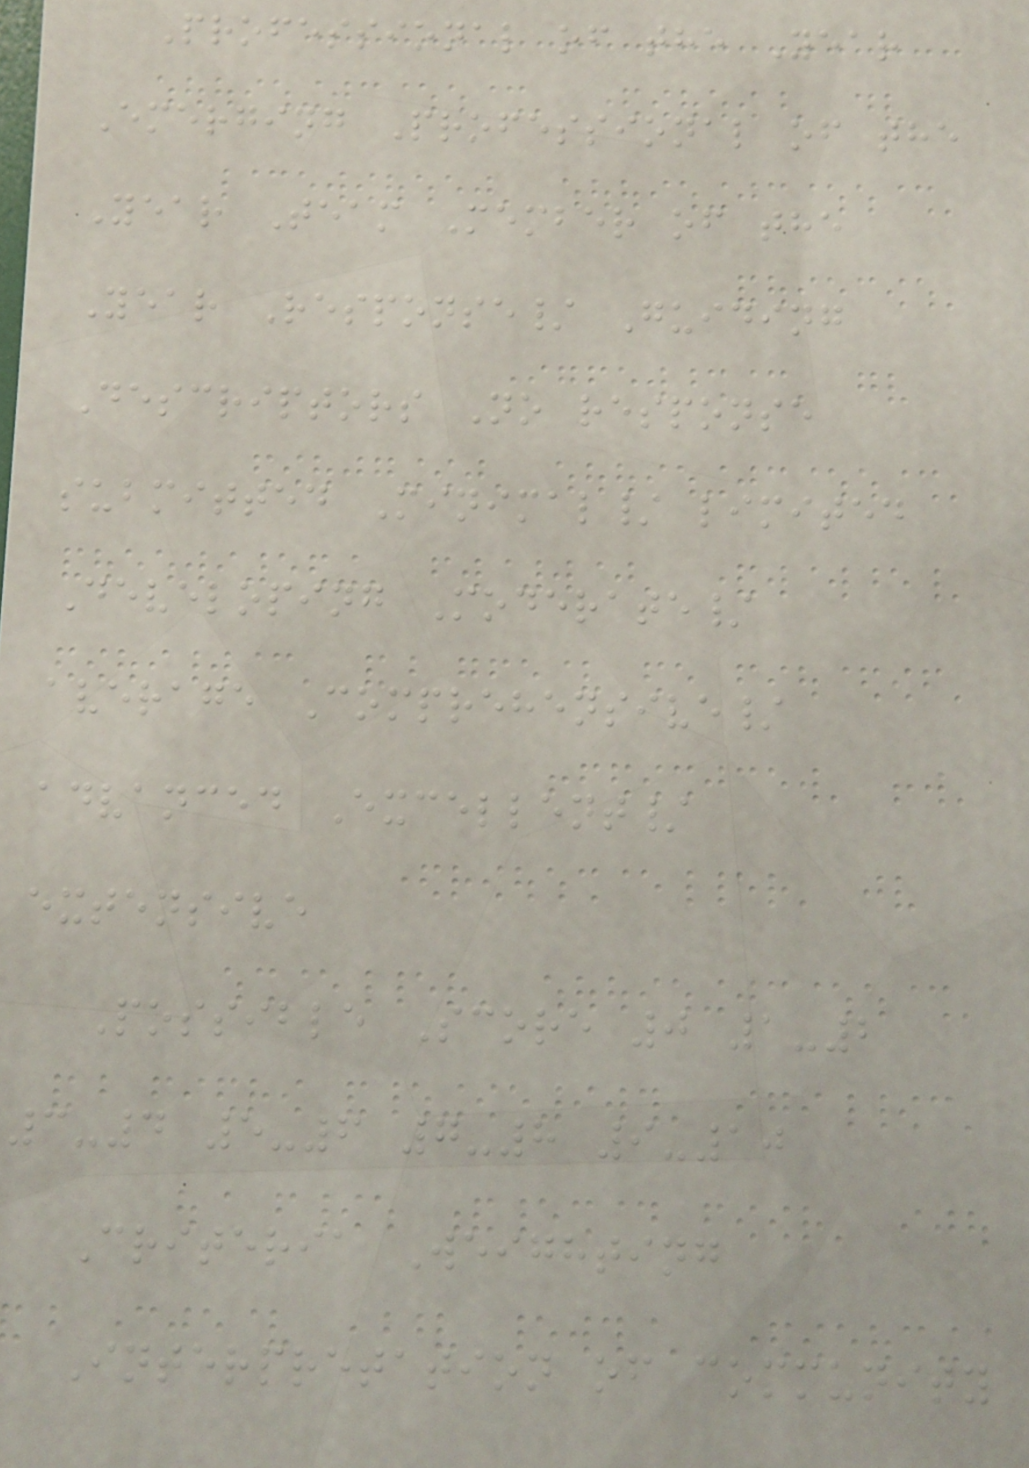Professional of the Year
Emerging Professional of the
Year Team Member of the
Year Response/ Guiding
Descriptors No response
submitted Minimal/ limited
Developing Moderate/
average Comprehensive/
advanced Excellent/
extensive
Possible Score 0 1-2
3-4 5-6 7-8 9-10
Criteria Weighting
Interpretation of community
